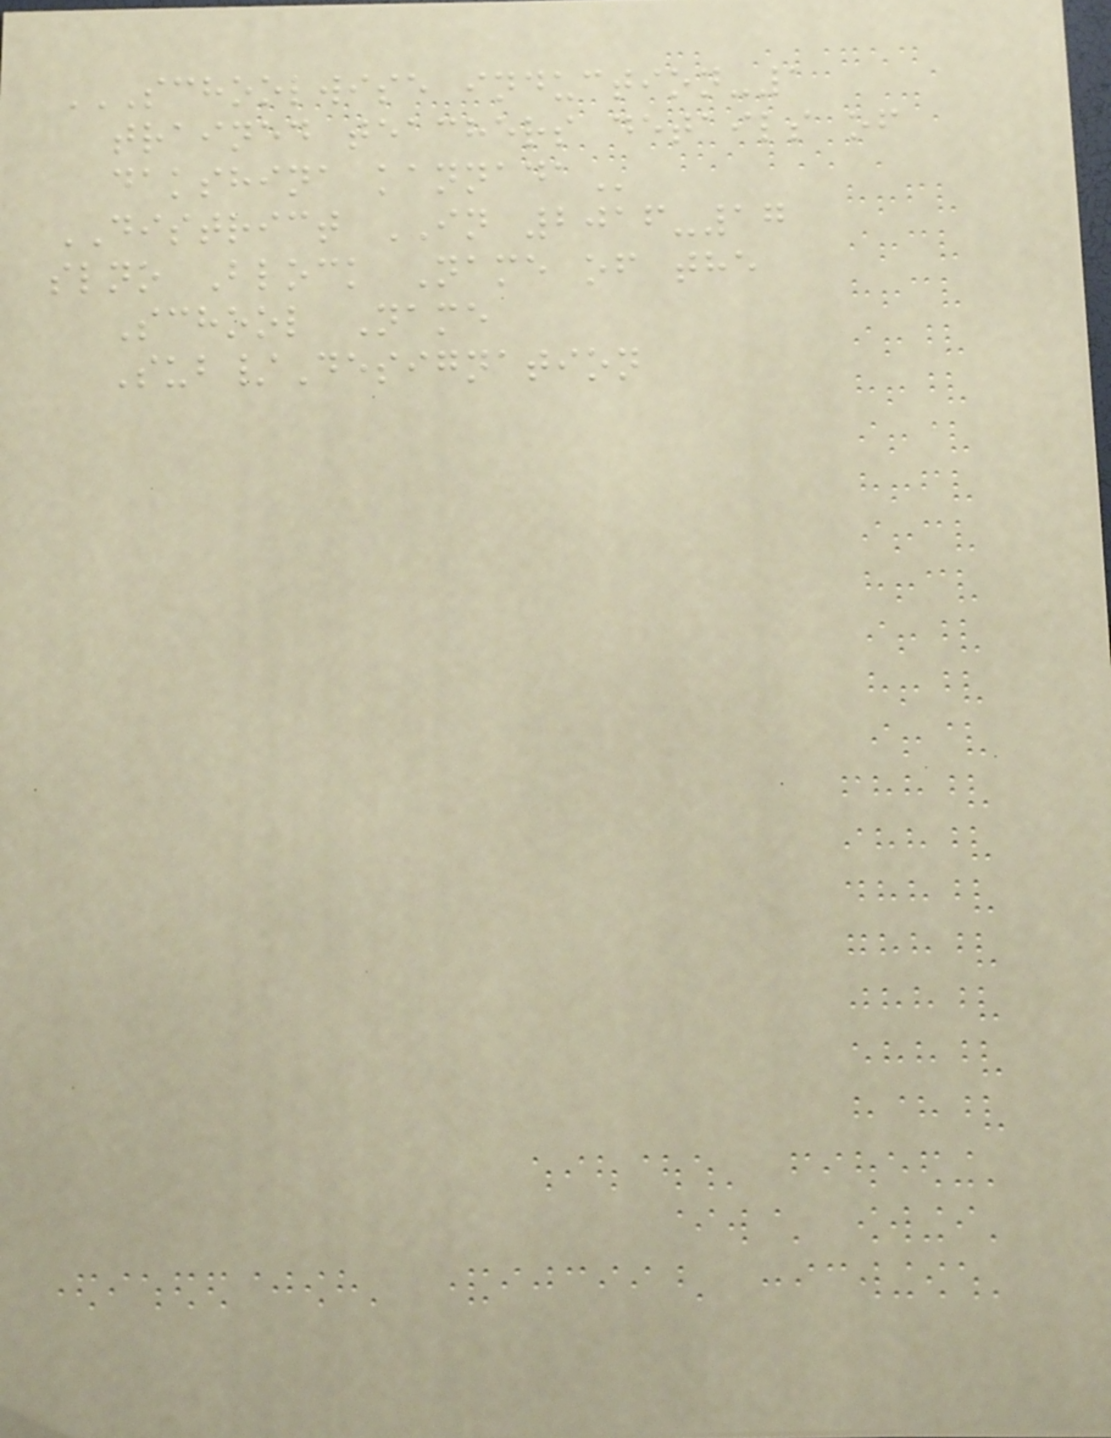SCHOOLWISE INDUCTION-1
TRAINED TEACHERS DETAILS OF
DAKSHINA KANNADA
DISTRICT IN 2016-17
slno Block Name of the
School Name
Sub/Designation
